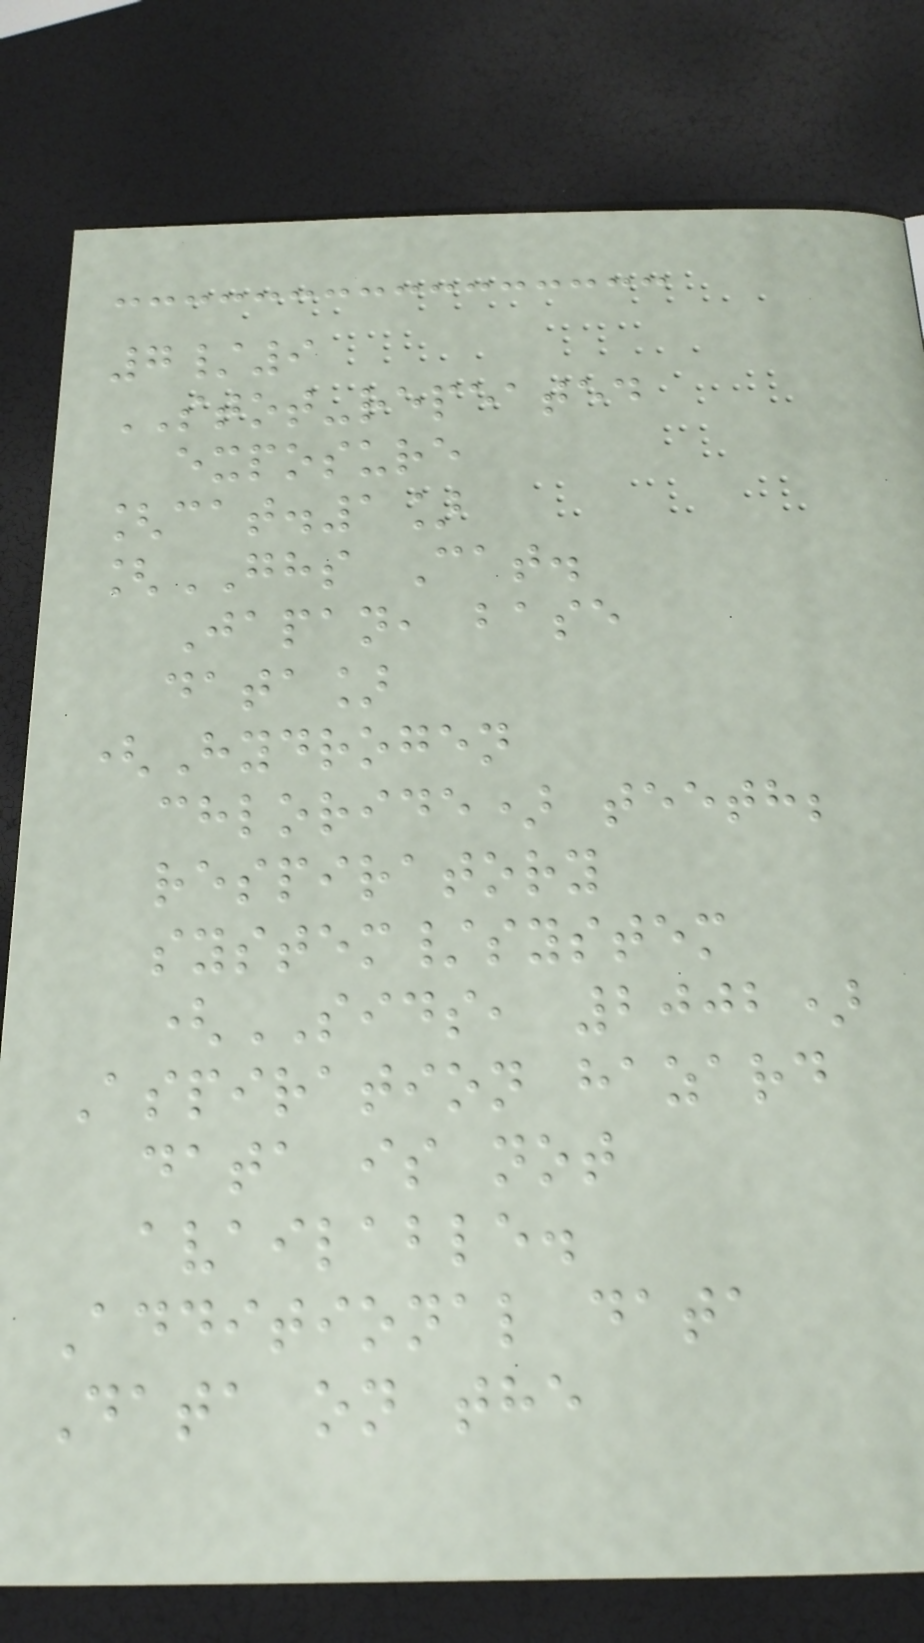7/9
STOT-repeated
exposure
[cat.1]
[GHS Cat.
Japan, base
data]
(Hydrogen
chloride) teeth;
respiratory
system/system
(SIDS, 2002)
Aspiration hazard
data is not
available.
Additional data
Data on the
